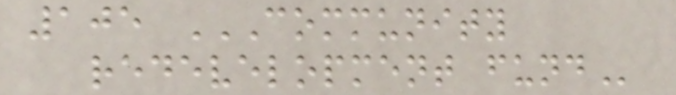105 COMMUNITY
REDEVELOPMENT FUND
